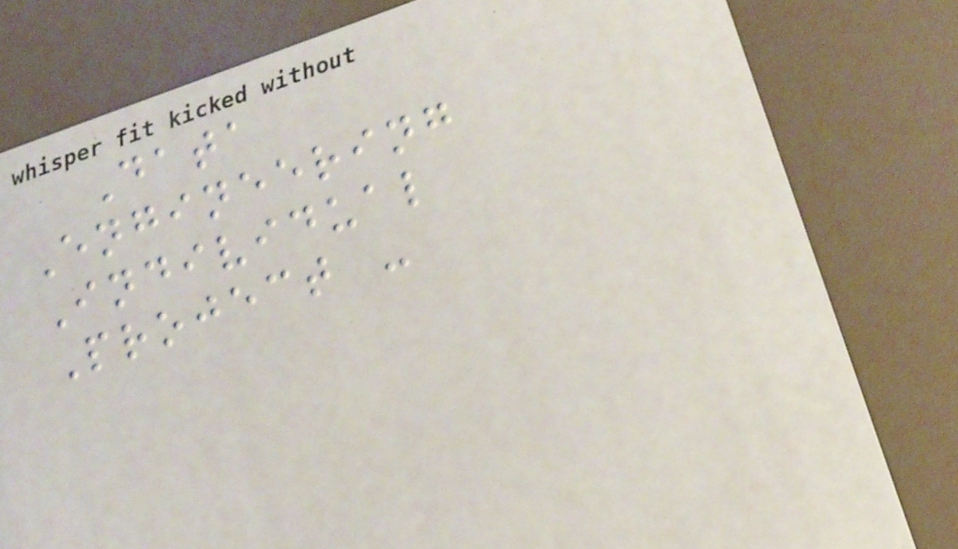Data
Engineering
Individual
Project -
